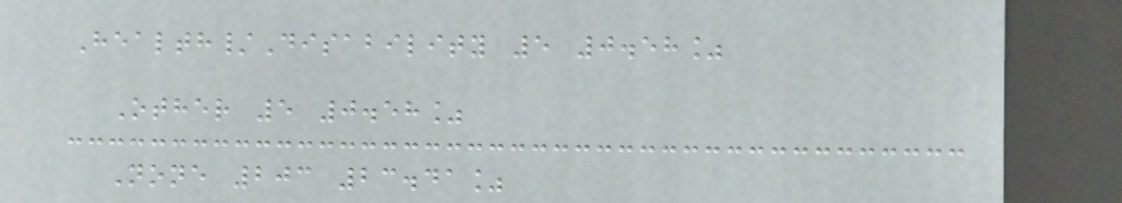Health/Disability 5 0.58%
Other 5 0.58%
None 203 23.41%
